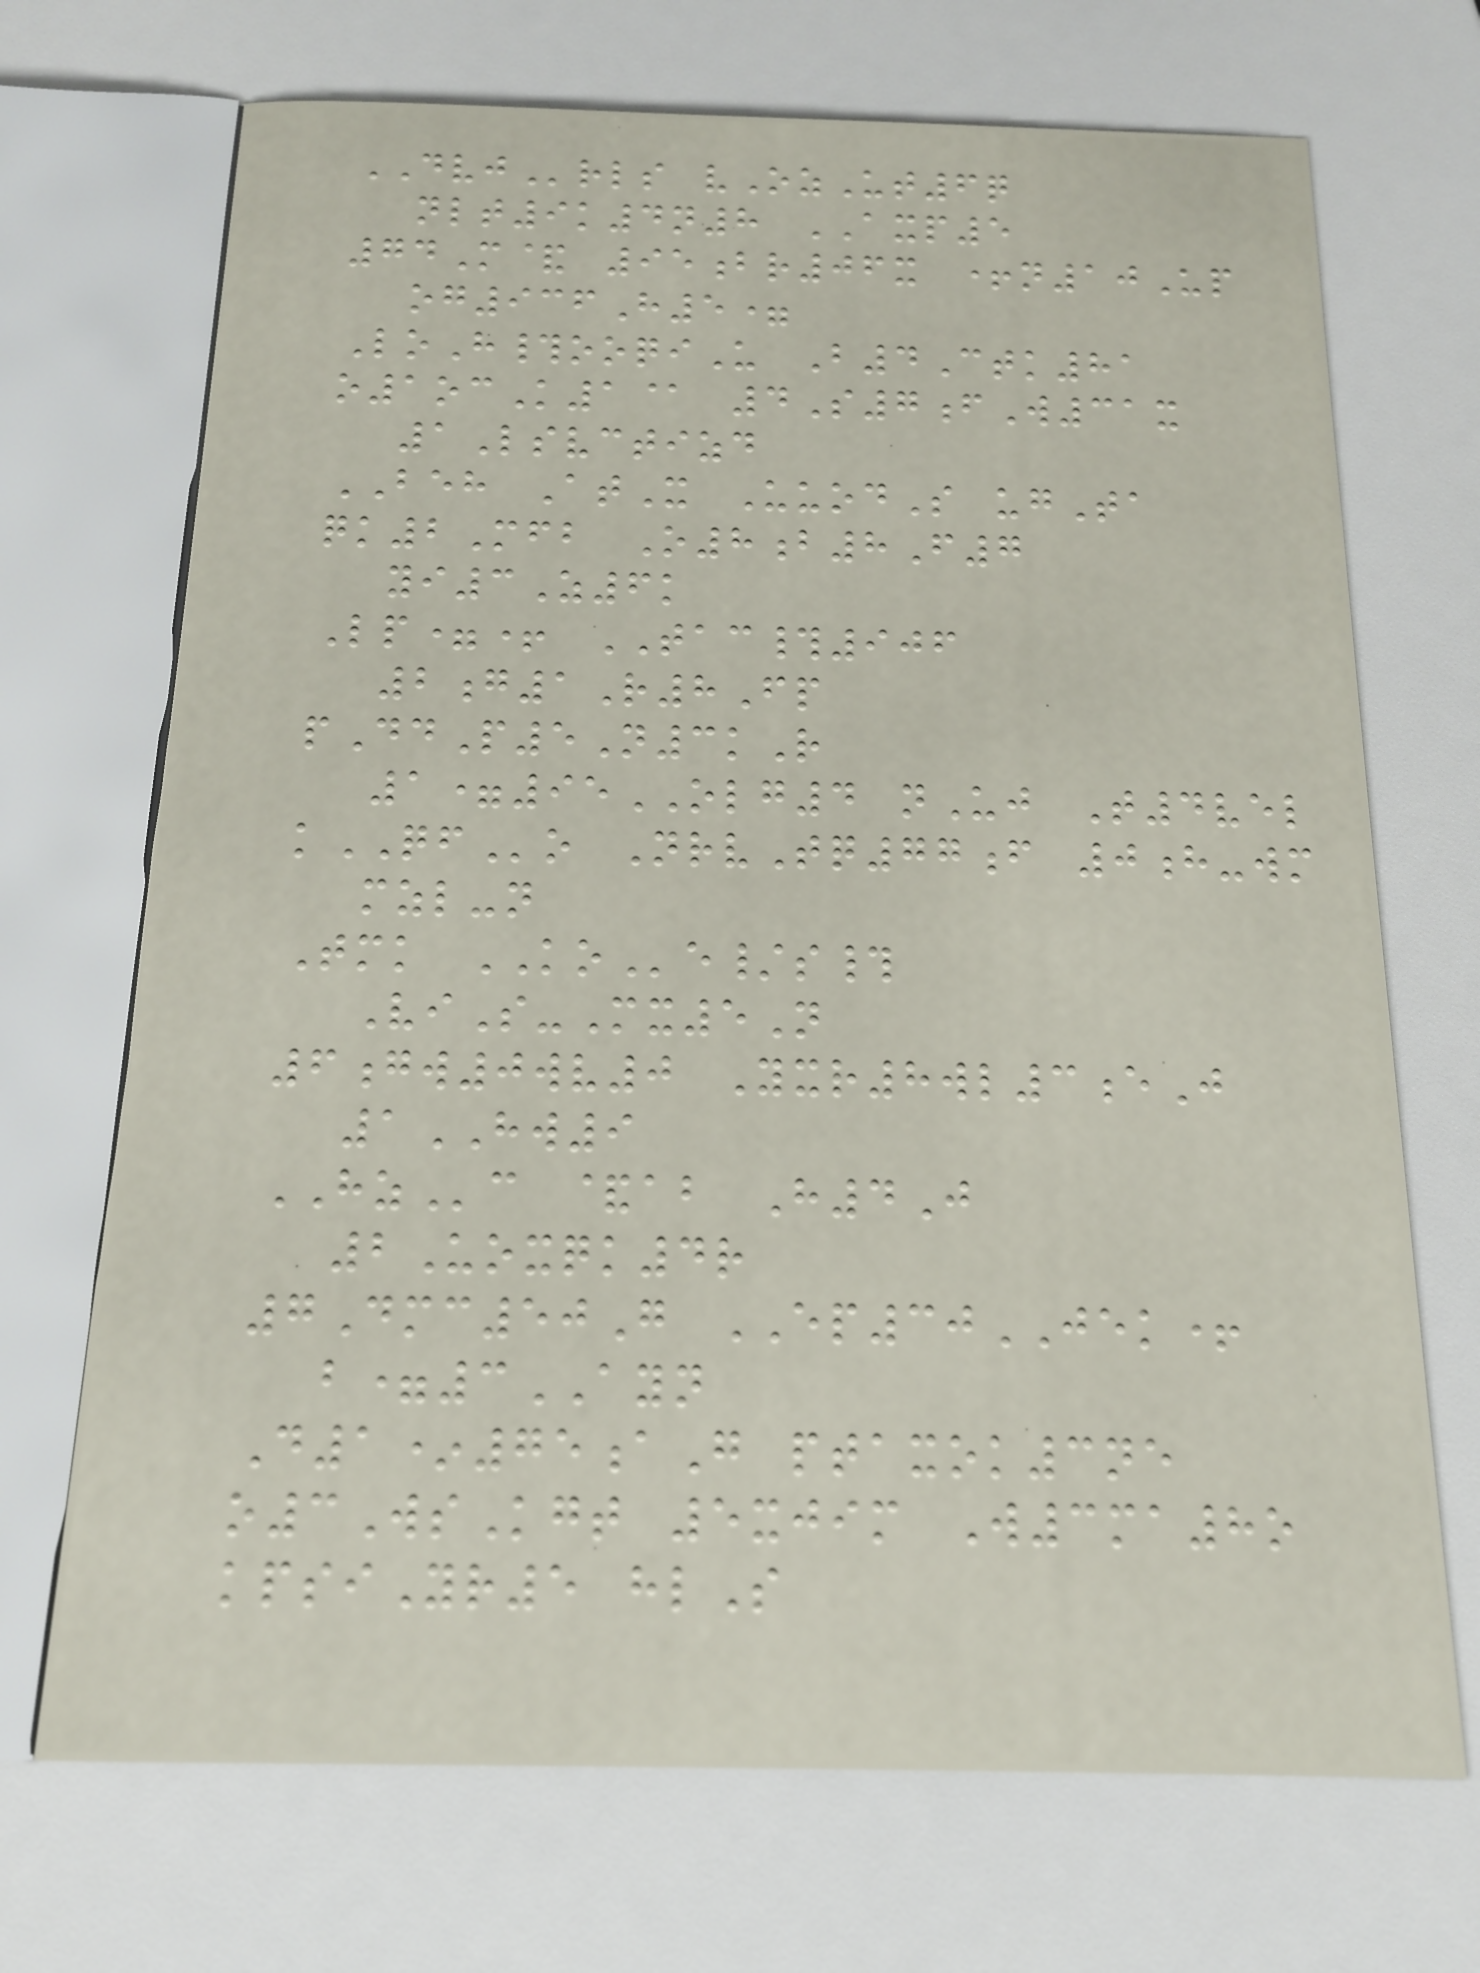DVJrls vOzUt6q
nlt9k4n8 AXP5
74M& 95br06x +n10Up
og936H5=
LoH#ooqiU B4Ctk81
o1ocK1@ 4S7fW31x
1Lsvctizd
BEH AtX UuodS ugTa
qk2Mfb O8b8F7
yi3Z6k
Lp=+ TAC#906
2g1R8Fp
pDdP5N3kR
1=95OLG4 nUj T4vel
kQFo NrvTq77f 0h-wm
mzl-n
Tmk KOe/s#
ViS-Mx5N
6gw0wv0 Yxr8wl3eJ
1HW9
HZc &ab H4J
2Uoxqk4r
7Dmc50G EP30JEK+
b=3AYN
D1*75aG ptaxok3ne
o3WsKgt 5xjim W3ma8o
kpsiYr5 hlS
